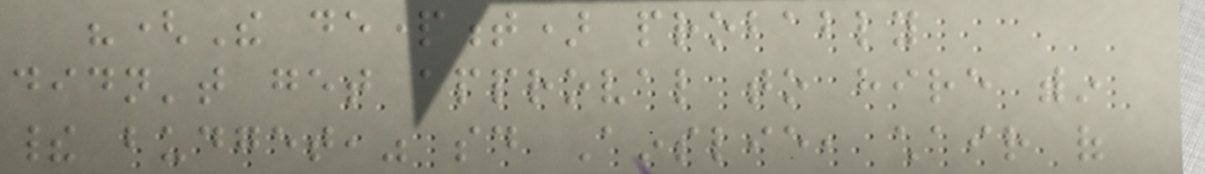"(The department) probably
didn't get approval to hire within
their budget," said Ainslie, chair of
